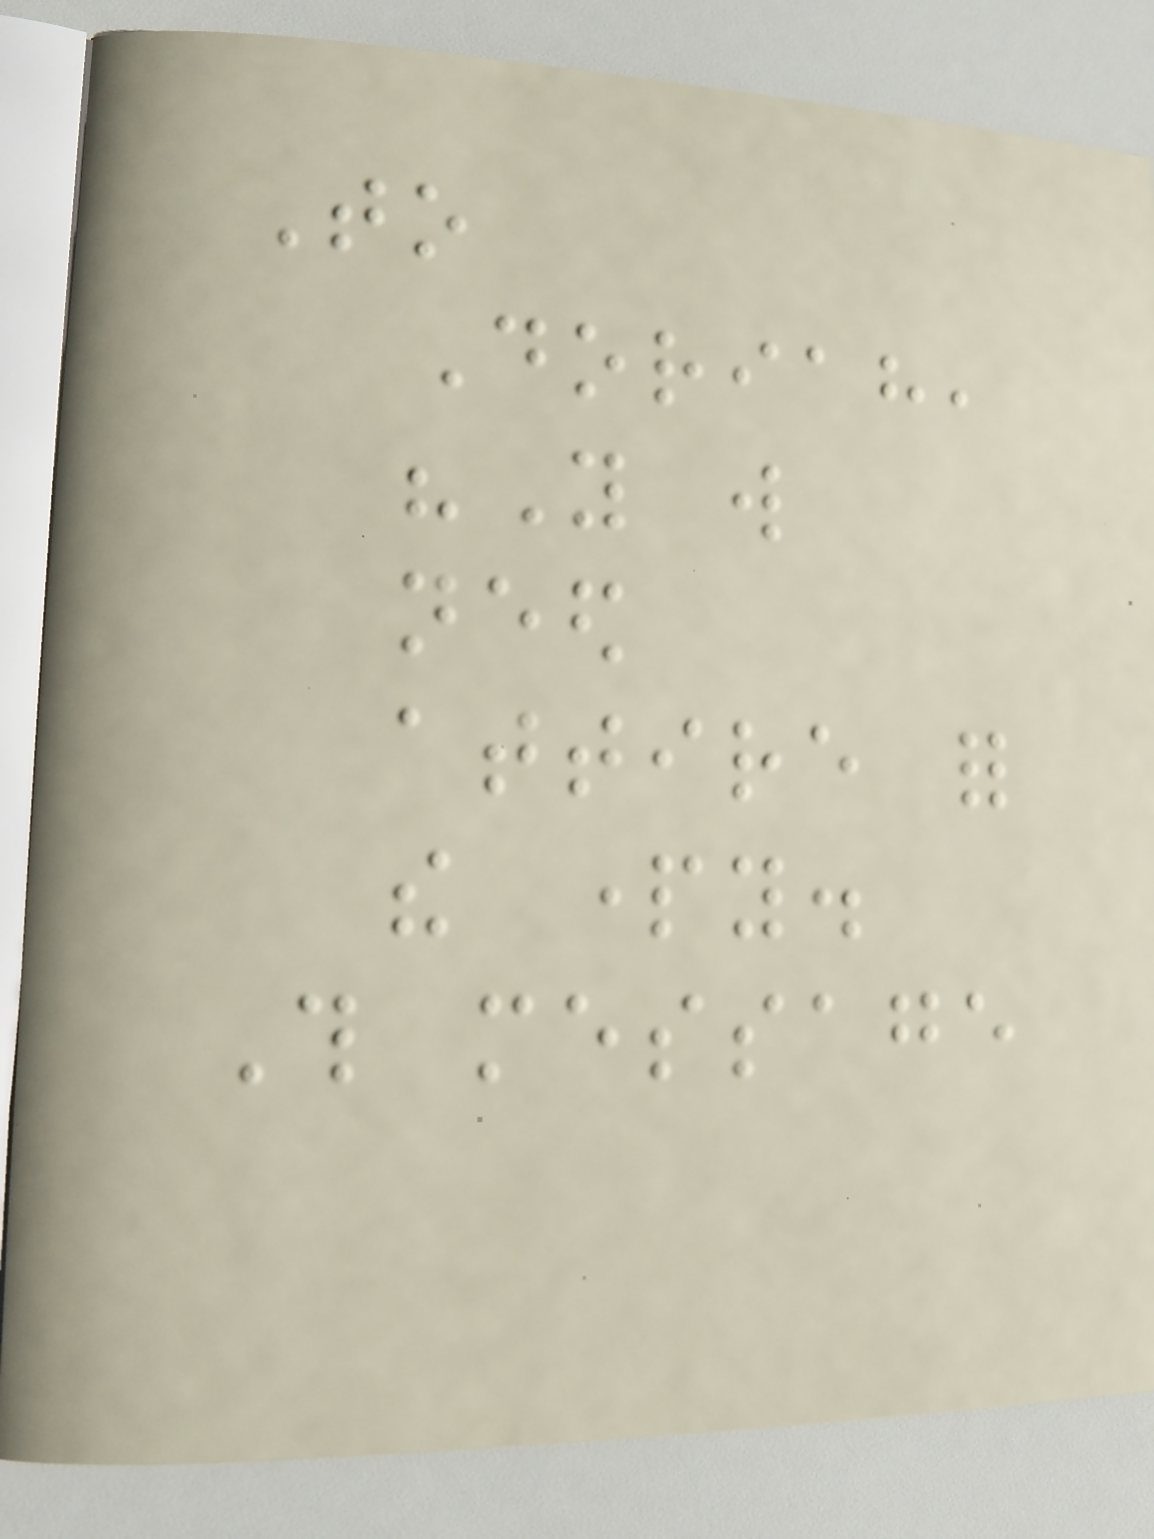To
Doriah,
"You will
need
attire for
the party.
This message
